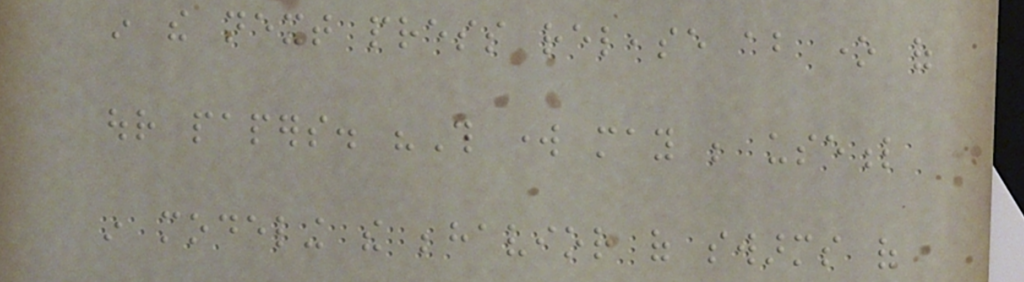in the next press release about one of
our papers. "This work may be useful
in modeling the behavior of swarms of
